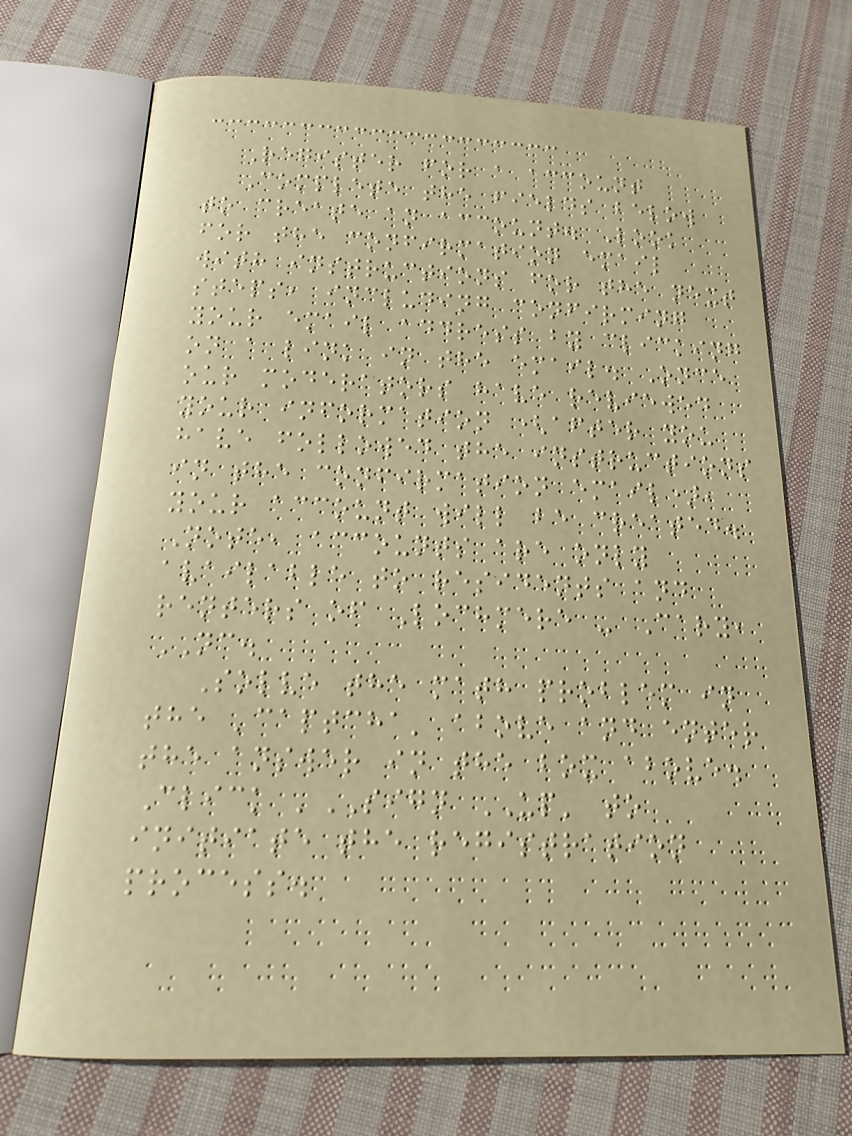Register for a account
Complete the fields below
to create an account. Look
for the confirmation email
with instructions for the next
steps, including confirming
your email address by clicking
on a link in the email. Once
our moderators have reviewed
your information (after you
have followed the instructions
in the confirmation email),
your account will be created.
Note, accounts are only
available to residents and
renters of Lochmere - Cary,
NC.
Solve the math problem in
the 'captcha' above and enter
the answer in the box above.
Click 'SIGN UP' to
initiate the registration
process.
